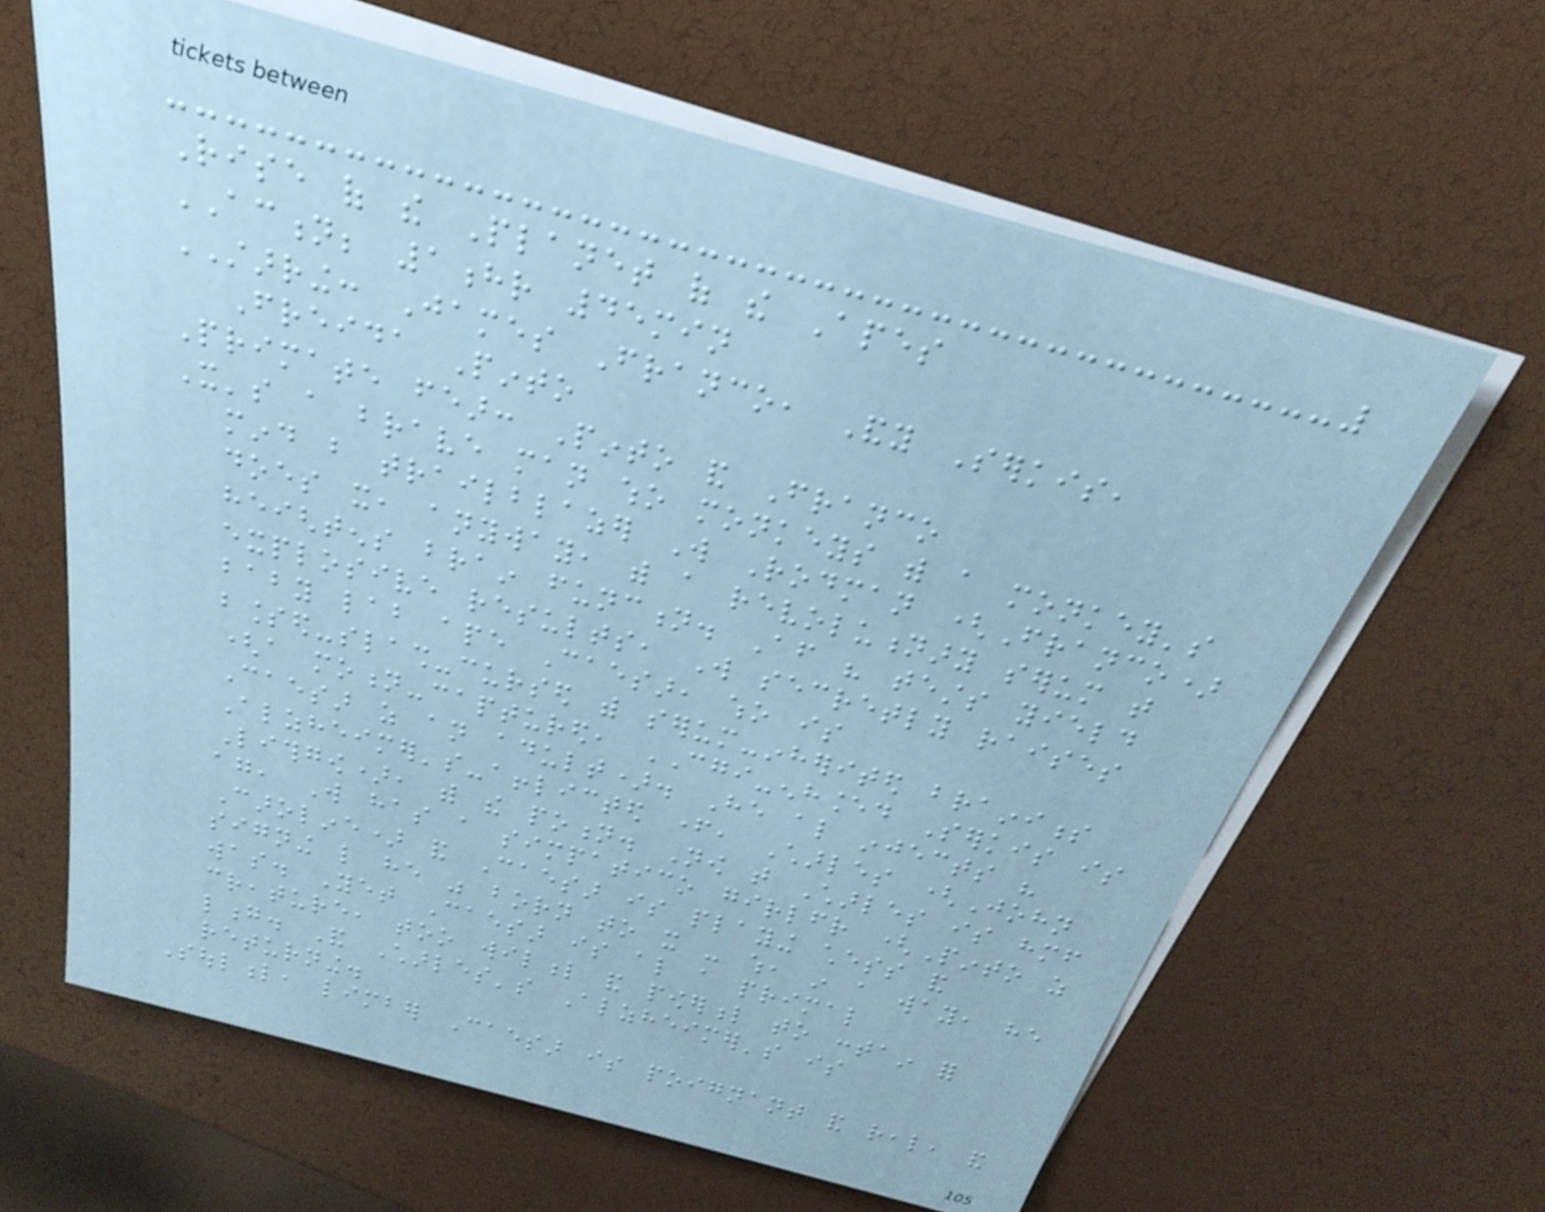Rise of the Planet of the Apes
ACTION; 1hr 45min
STARRING: James Franco, Andy Serkis,
Freida Pinto
Primate fear: Pinto and Franco
It's a brave man who monkeys with a monkey's
mind but trailblazer Will Rodman (Franco)
does it, anyway, with a revolutionary serum that
heightens brain function. After his tests yield
explosive results, Will secretly raises
baby lab ape Caesar, who is
blessed-slash-cursed with serum-inherited braininess
(a motion-captured, CGI-enhanced Serkis is
Caesar as an adult). He also injects his
Alzheimer's-afflicted father, Charles (John
Lithgow), with the potion. Now that Charles is himself
again, Will has a simpatico girlfriend (Pinto as
Caroline) and Caesar is playing chess and
signing like he was born to it - which, in a way, he
was. Yet Caesar is also a primal
creature, too wilful and powerful to contain for
long. And Charles's Alzheimer's is
returning.
Soulful, limber Caesar is poignant and real, and
